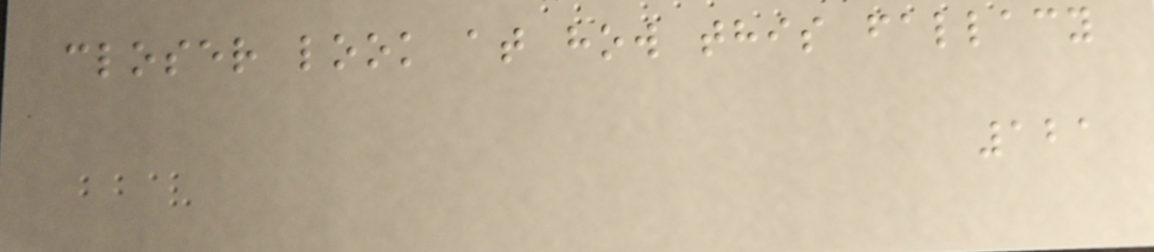closer look at how this fallacy
121
